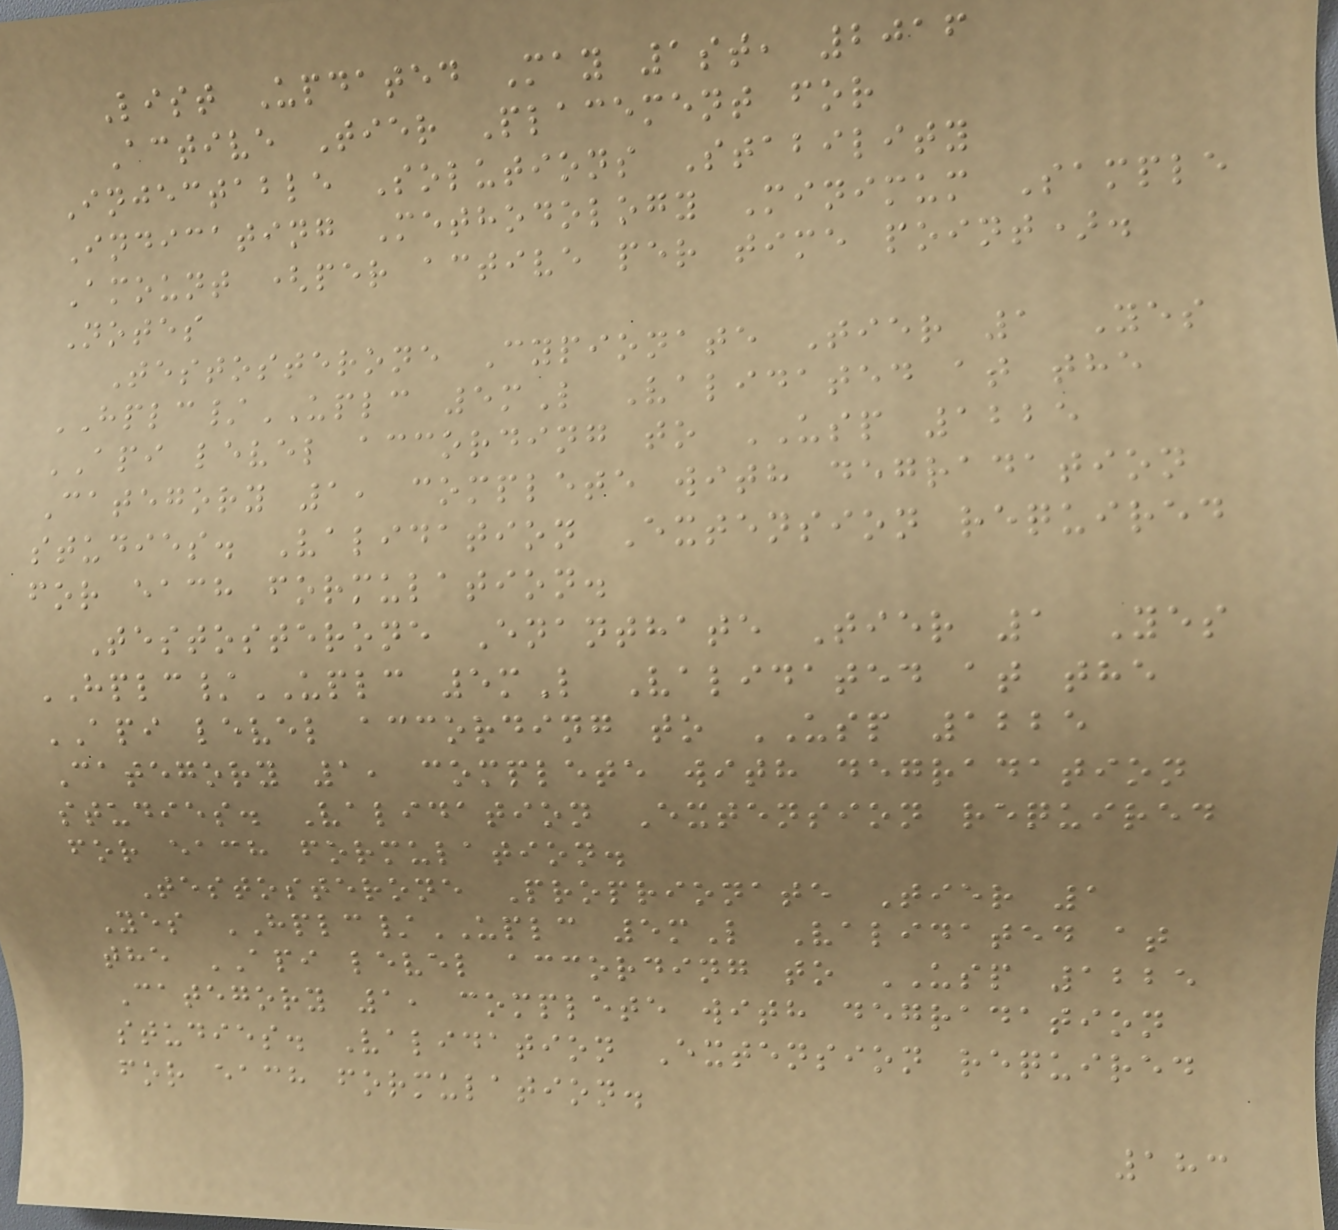List Updated May 1st, 2016
Active Tier Placement for
Injectable Solutions Stability
Indicating Methodology Minimum Sample
Amount (per active per time point).
Notes
Testosterone Cypionate Tier 1 Yes
HPLC/UPLC 5mL Validated at the
API level according to USP 1225
Category 1, complete with degradation
studies. Validation Extension required
for each formulation.
Testosterone Enanthate Tier 1 Yes
HPLC/UPLC 5mL Validated at the
API level according to USP 1225
Category 1, complete with degradation
studies. Validation Extension required
for each formulation.
Testosterone Proprionate Tier 1
Yes HPLC/UPLC 5mL Validated at
the API level according to USP 1225
Category 1, complete with degradation
studies. Validation Extension required
for each formulation.
183
